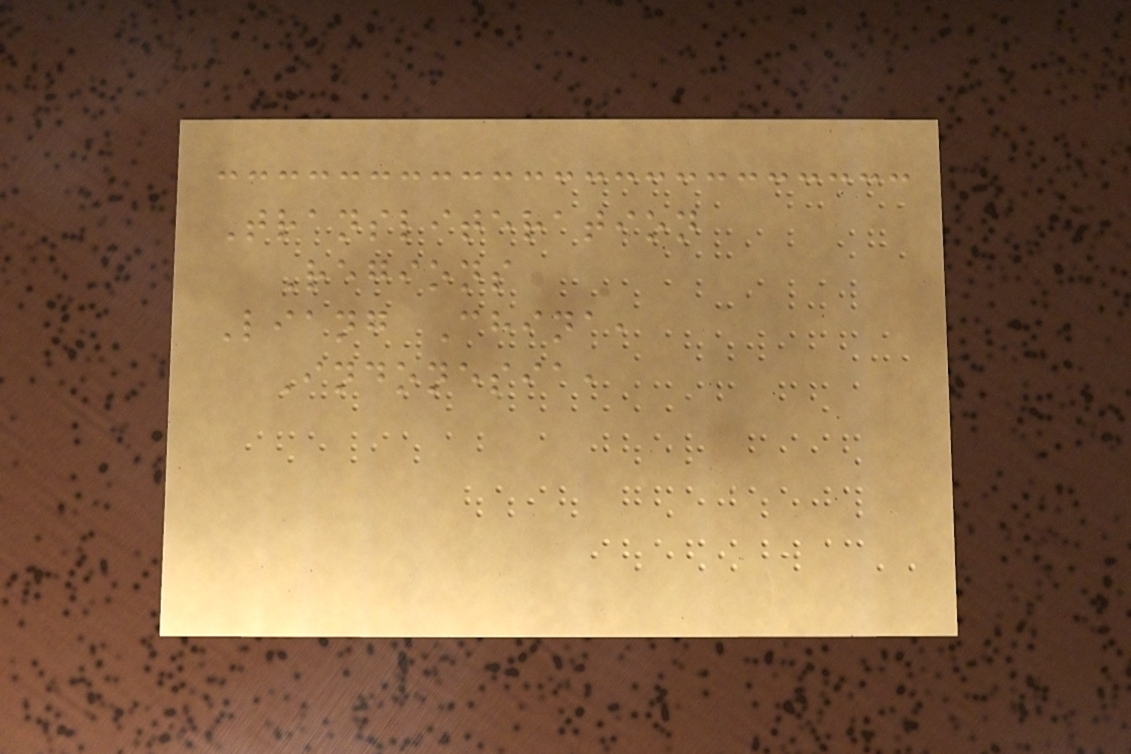Transliteration
Regions
Liang China,
Indonesia,
